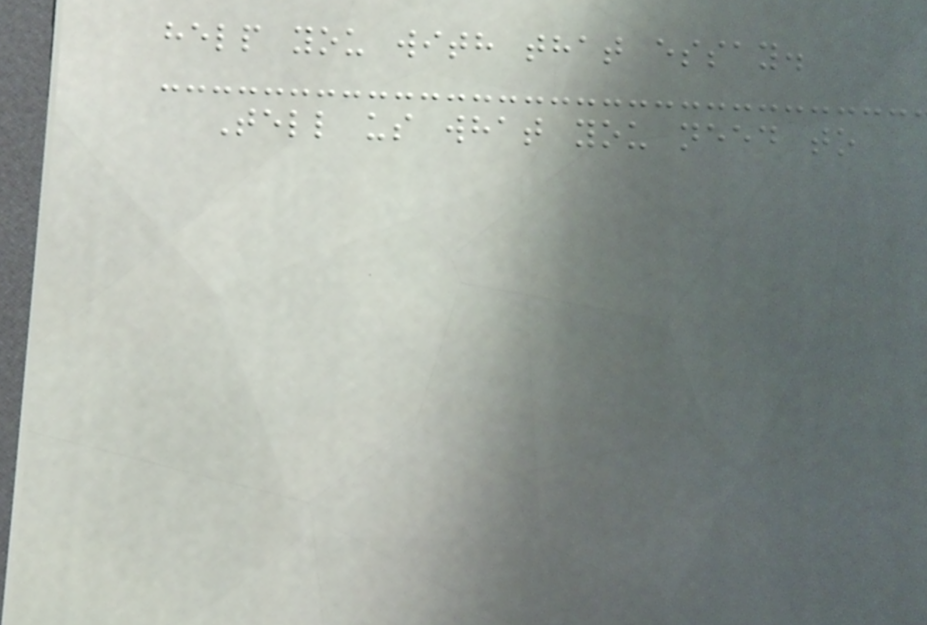help you with that essay.
Tell us what you need to
